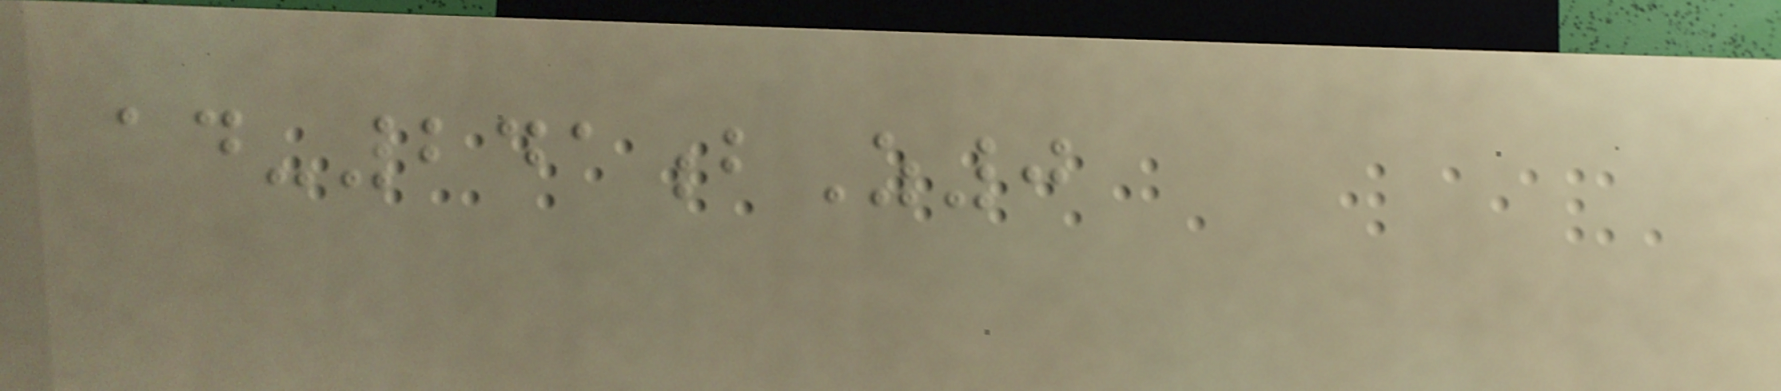ad-241bZ0
